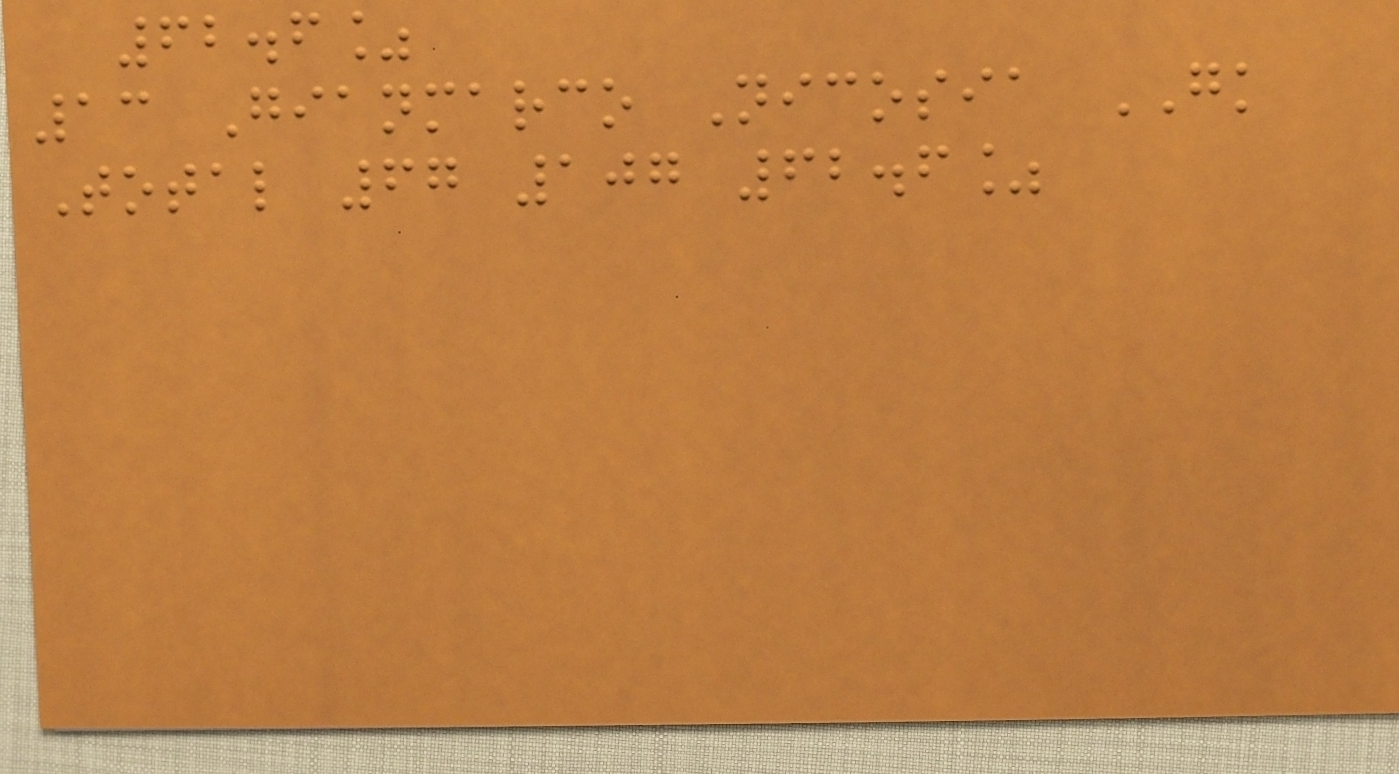62.6%
13 Gianmarco Nicosia GK
Total 67 107 62.6%
